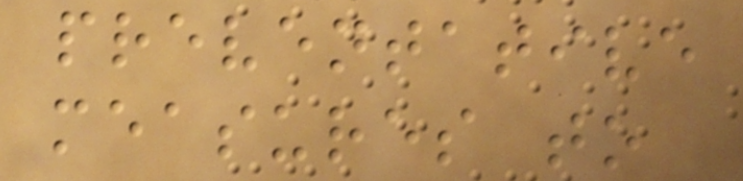preventative
measures to
